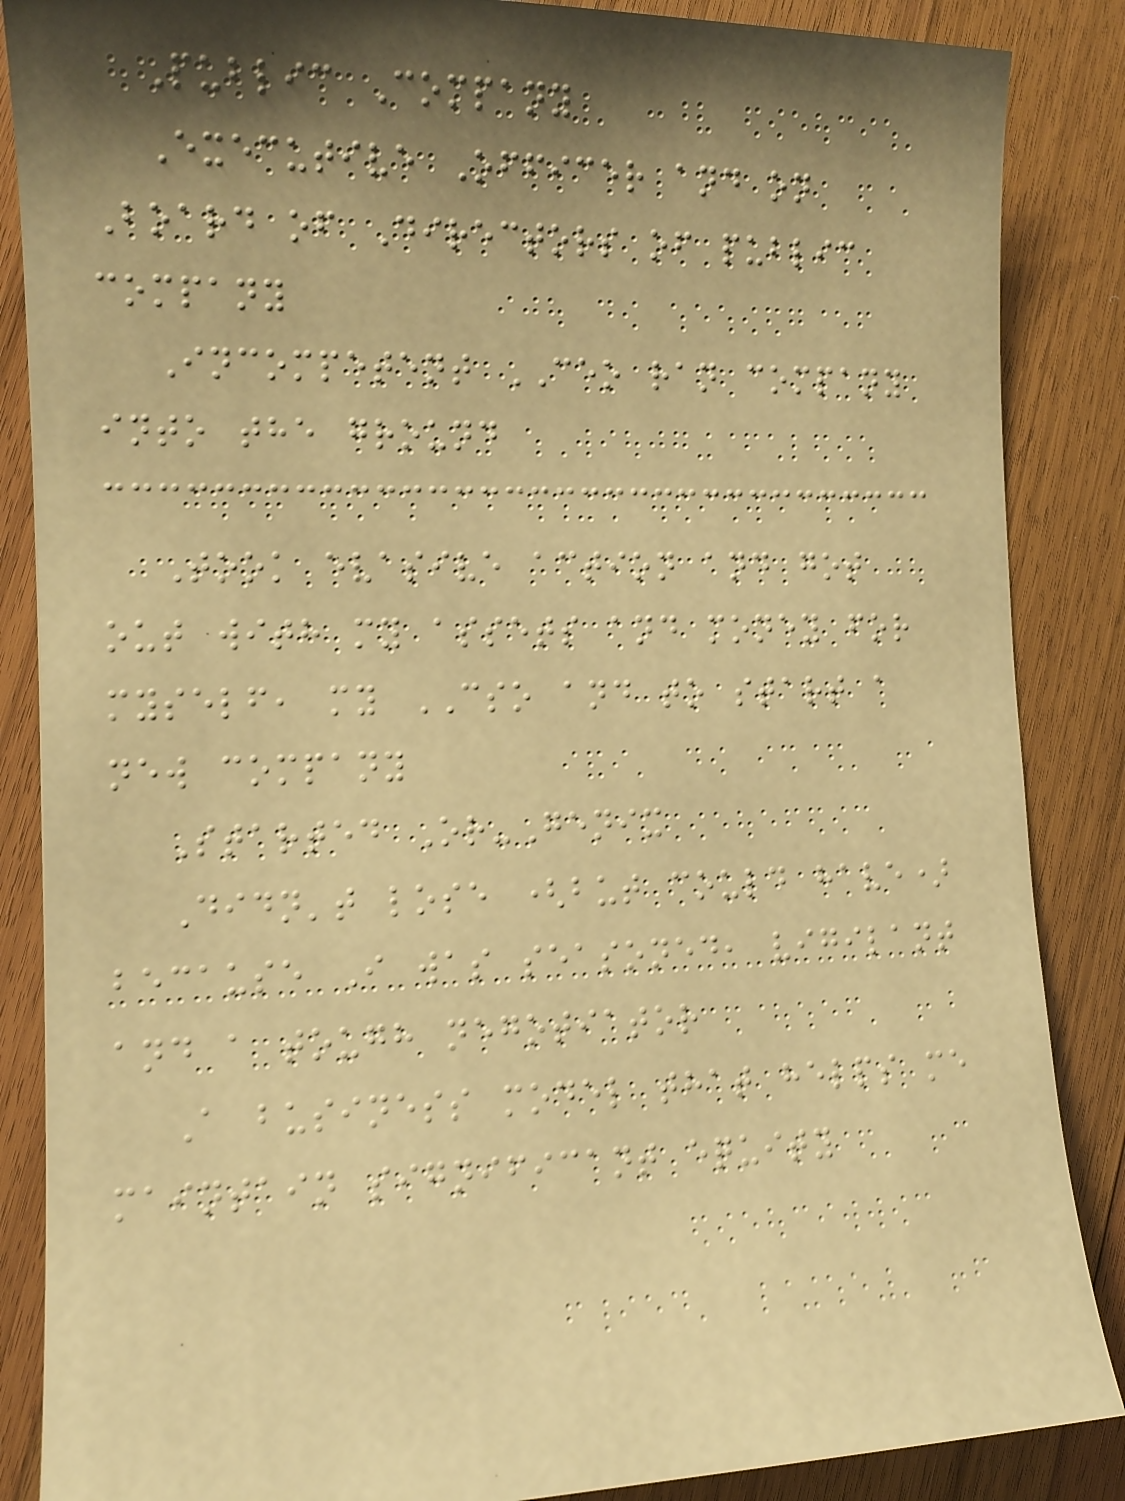Public Company
Executive Officer and on
Board of Directors of public
company
Incompetent CEO ran company
into the ground
Took evasive action and got
out with my assets and money for
myself, my CSO and to start a
new company
Started Or-Genix
Didn't lose (but could have)
because I was seasoned, vigilant
and a tough negotiator
A business model that helps me
maintain significant equity
